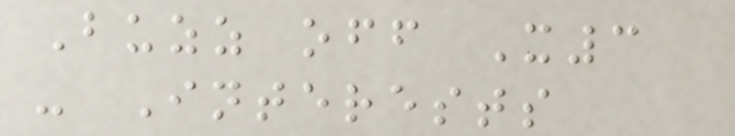Buzz off X3
- Interests
